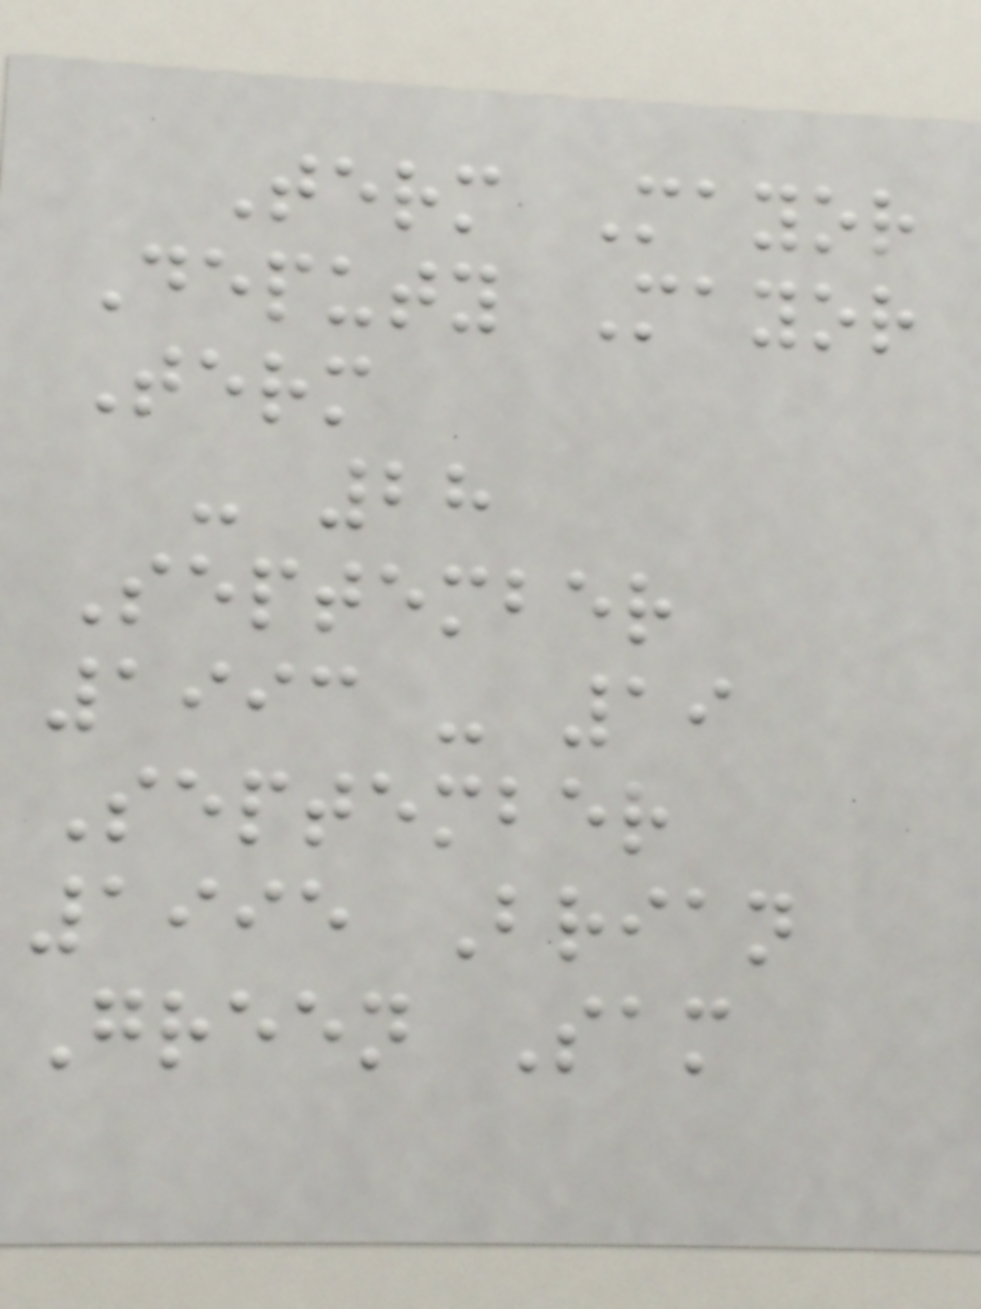Term Mayor
Deputy Mayor
Term
- 28
September
1993 - 19
September
1995 Brian
Green Sam
